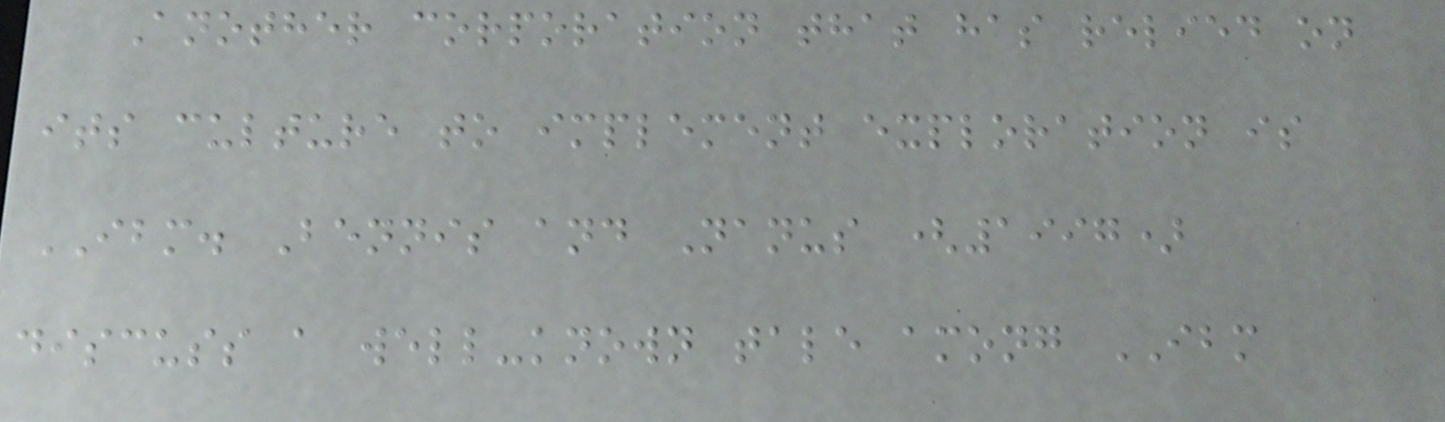Another corporation that has relied on
its culture to implement exploration is
IBM. Bennis and Nanus (1997)
discuss a well-known tale among IBM
